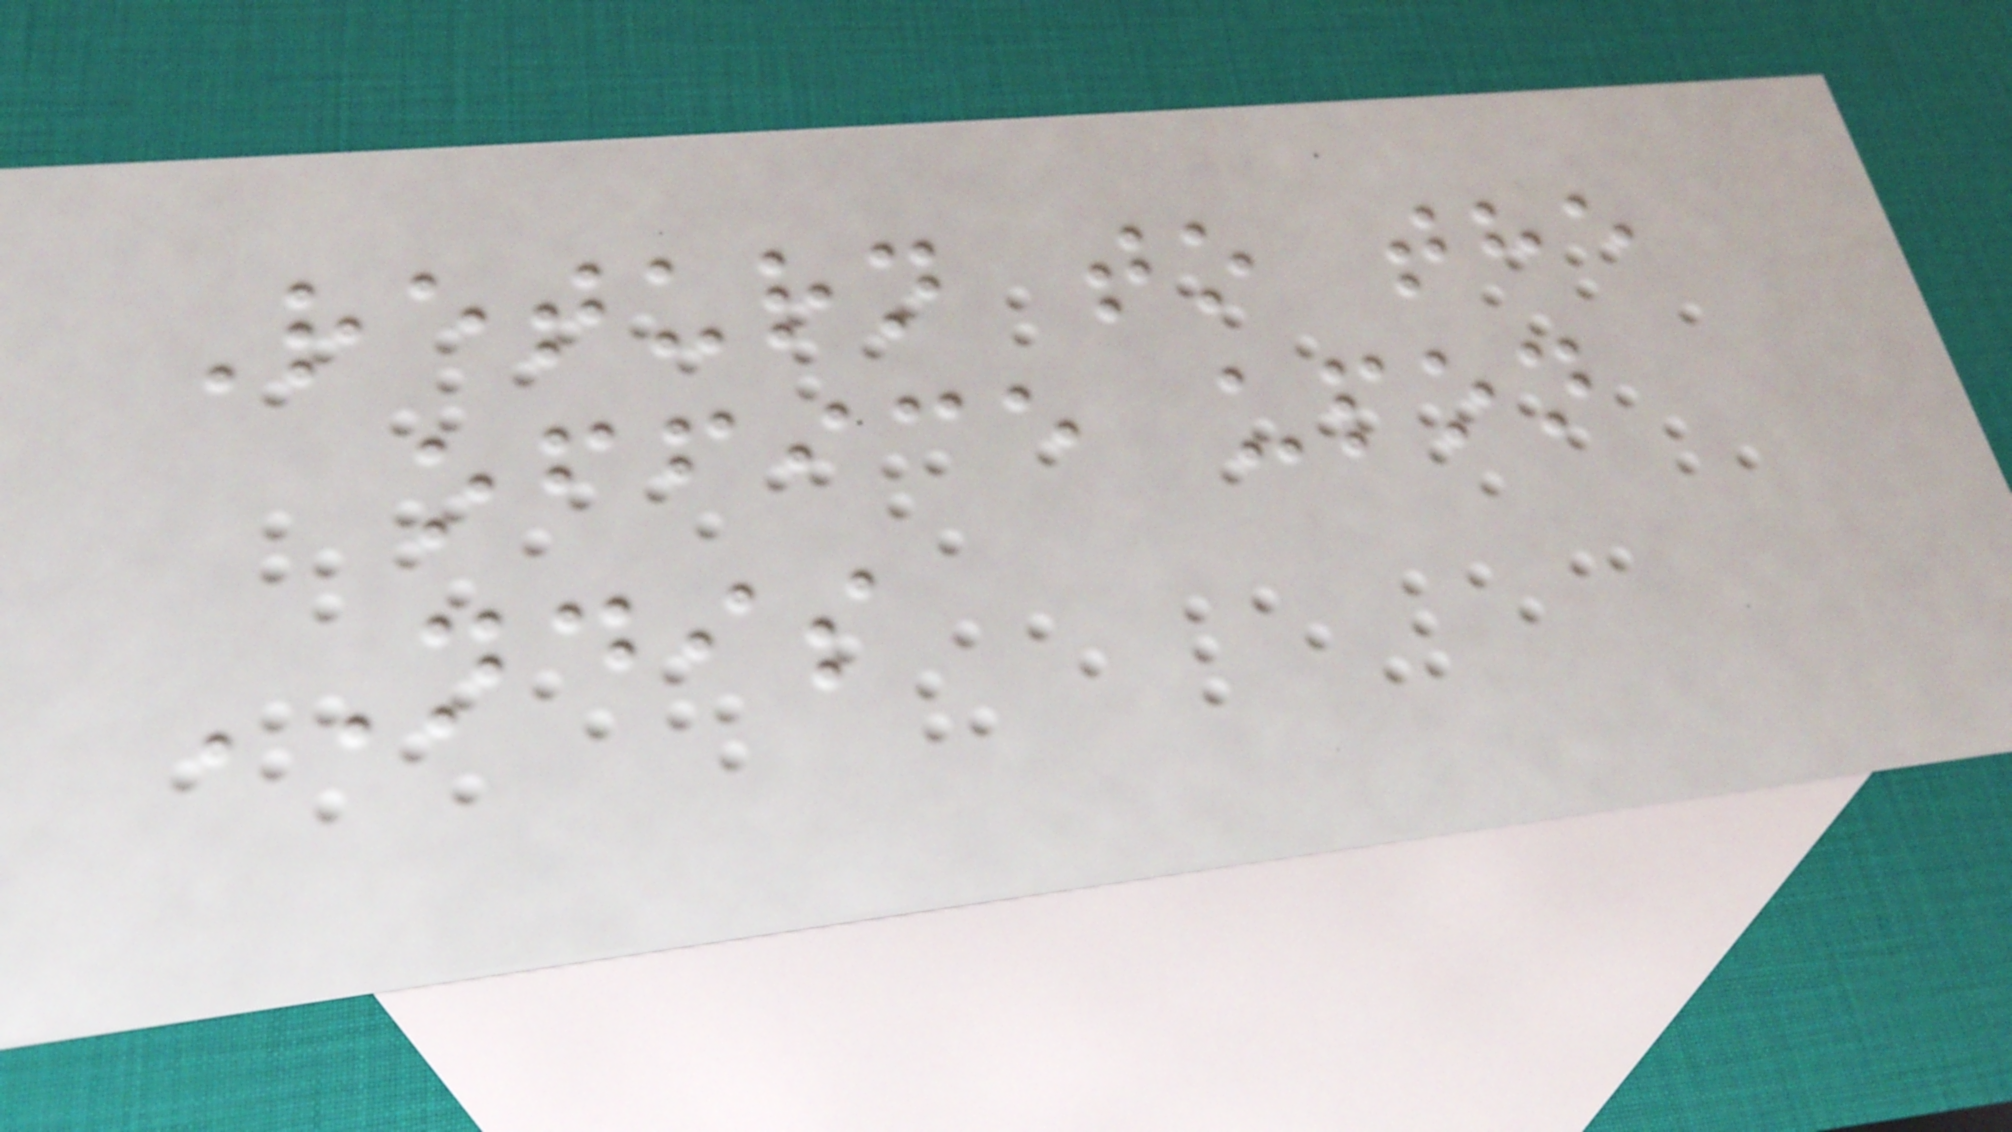Return to the
office upon
NDIS
